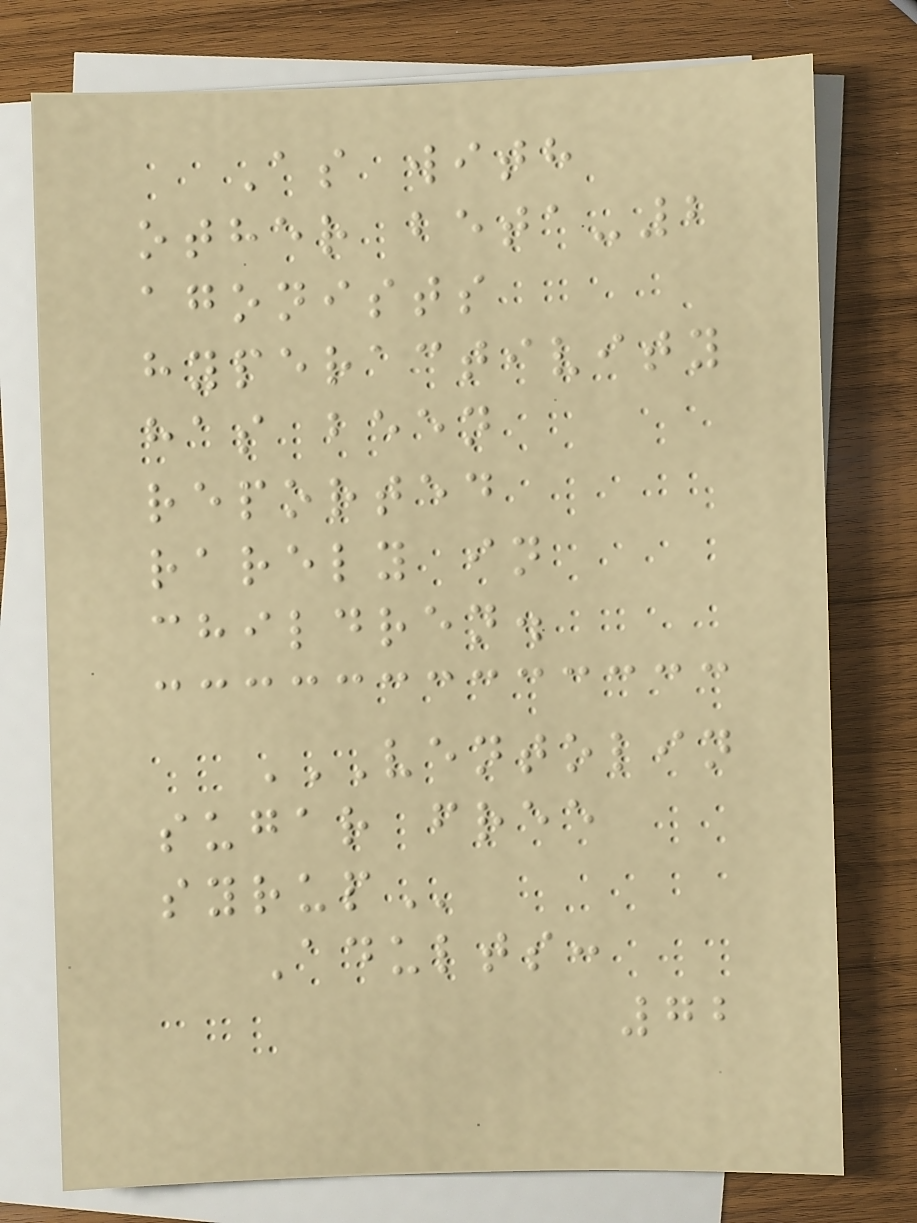As with
other beta-2
agonists
hyperactivity
has been
reported
rarely in
children.
VENTOLIN
SUGAR FREE
SYRUP
Adults:
72
